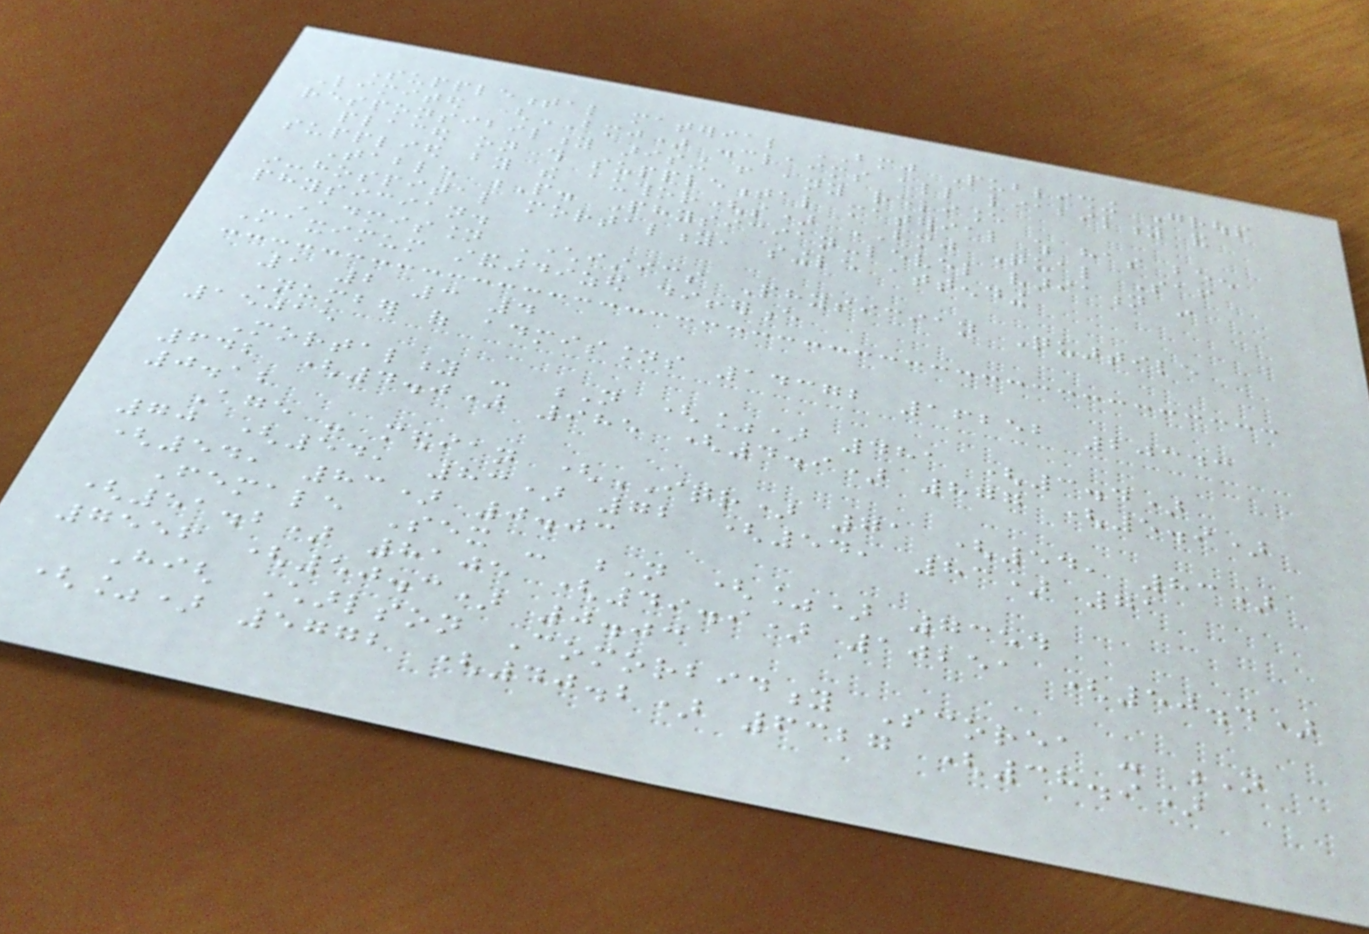Supplemental material BMJ Publishing Group
Limited (BMJ) disclaims all liability and
responsibility arising from any reliance
placed on this supplemental material which has been
supplied by the author(s) BMJ Qual Saf
Table P. Physician-level variation in
in-hospital mortality, single attending
physician.
Admission Characteristics Physician Quartile
Maximum standardized difference
1 2 3 4
Number of admissions 14372 16252 20343
15015
Mortality - N (%) 481 (3.4)
642 (4.0) 985 (4.9) 877 (5.9)
0.12
Age - median (IQR) 71 (54, 83)
70 (54, 83) 72 (54, 83) 71
(54, 83) 0.03
Female Sex - N (%) 7354
(51.2) 8105 (49.9) 10251 (50.4)
7556 (50.3) 0.03
High Charlson Comorbidity Scorea - N
(%) 5772 (40.2) 6327 (38.9)
